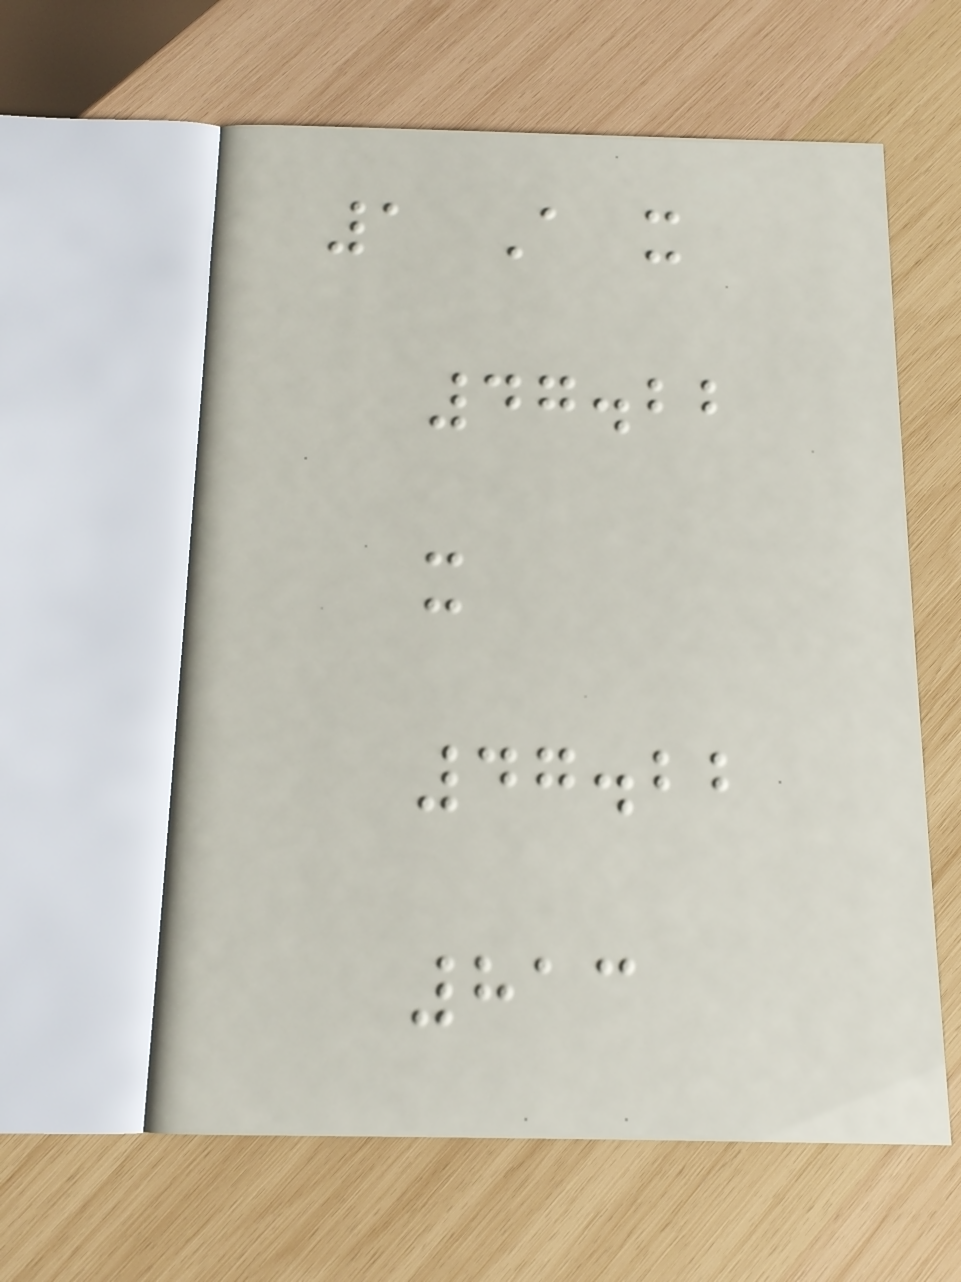1 A x
47.22
x
47.22
813
